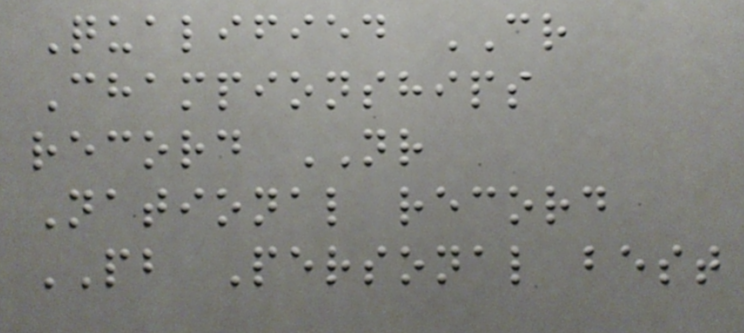Qualified CR
Championships
record NR
National record
PB Personal best
